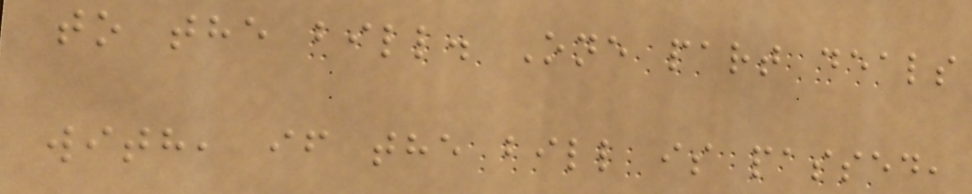to the bill. One part deals
with, if the bill is passed,
